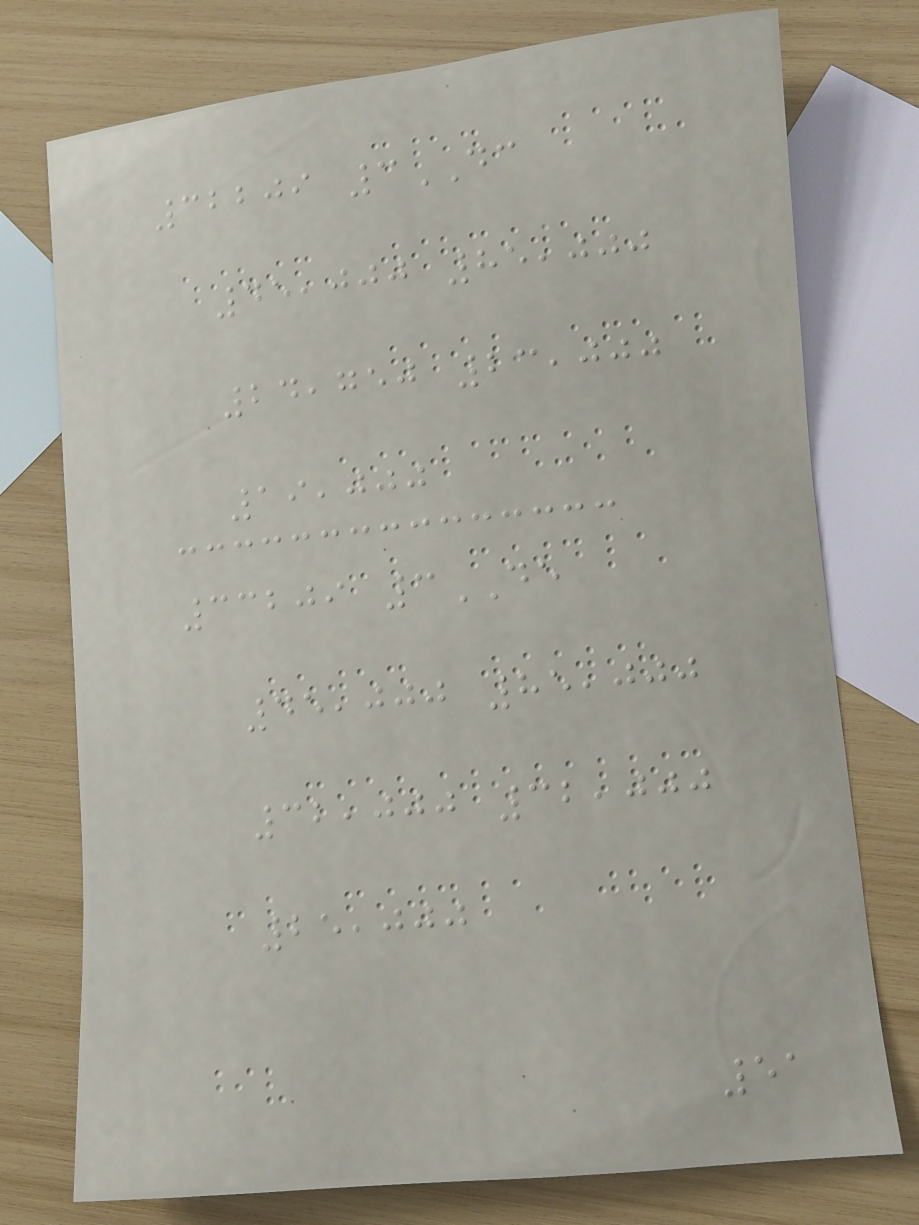32209 3DC
45,000 85,000
24,750 23,000
19,000
33209 3DE
45,000 85,000
32,000 32,000
25,000
51
